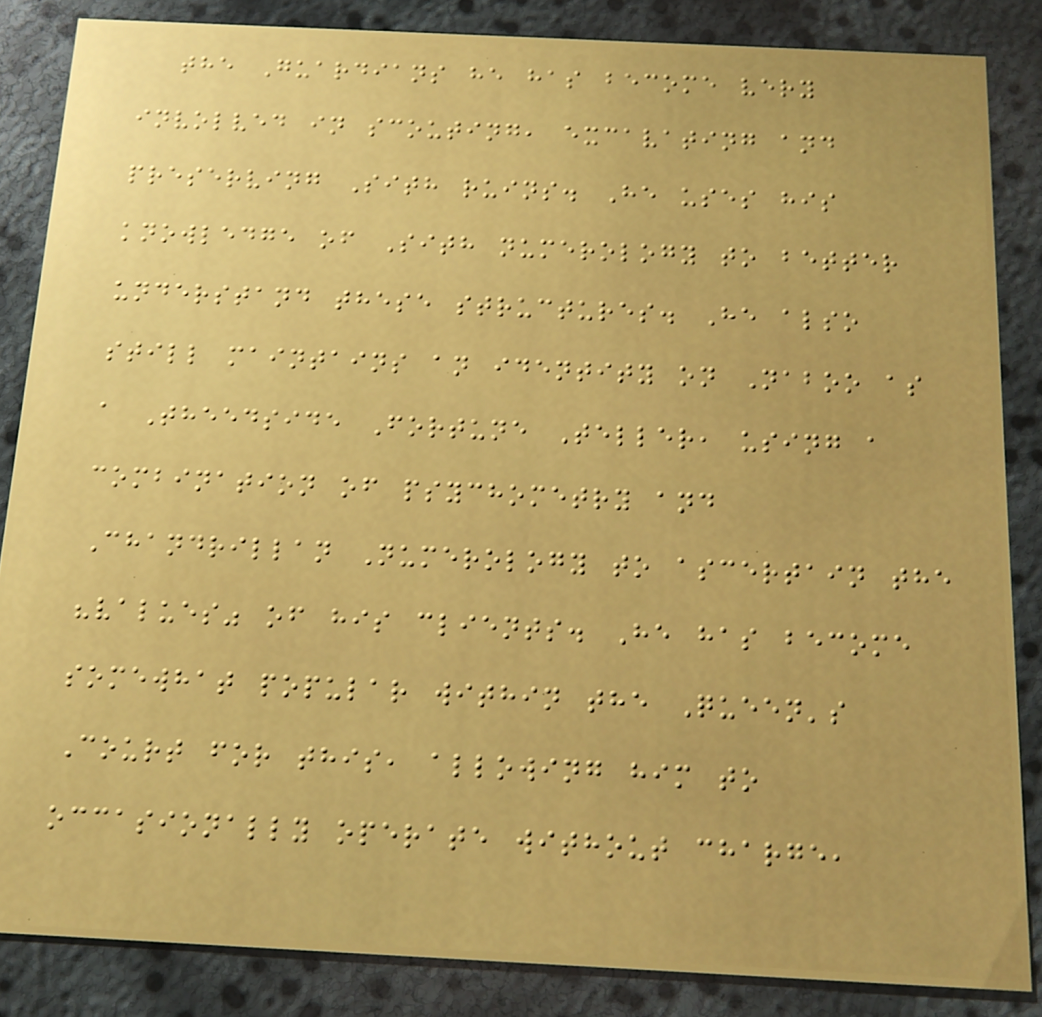the Guardians he has become very
involved in scouting, excavating and
preserving Sith ruins. He uses his
knowledge of Sith numerology to better
understand these structures. He also
still maintains an identity on Naboo as
a Theedside Fortune Teller, using a
combination of psychometry and
Chandrillan Numerology to ascertain the
"values" of his clients. He has become
somewhat popular within the Queen's
Court for this, allowing him to
occasionally operate without charge,
